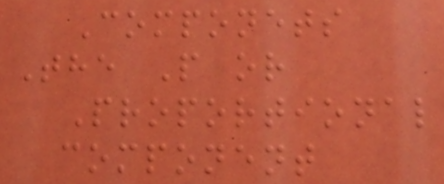Componets
The P or
Proportional
component
